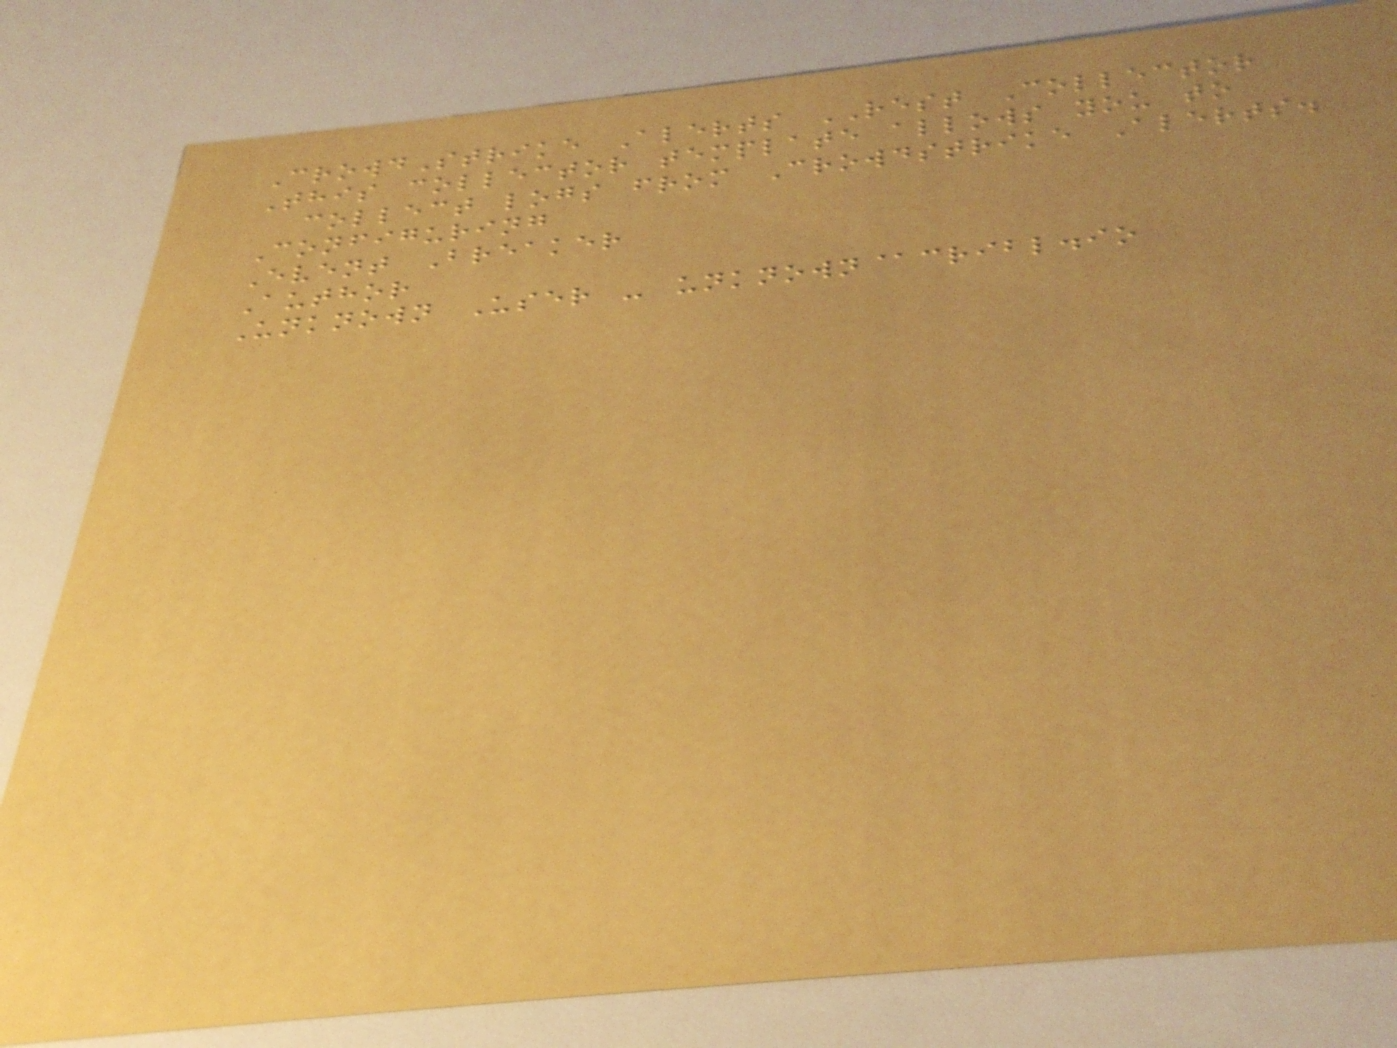CrowdStrike Alerts REST Collector
This collector template allows you to
collect logs from Crowdstrike Alerts.
Configuring
Event Breaker
Author
Unknown User - unknown@cribl.io
